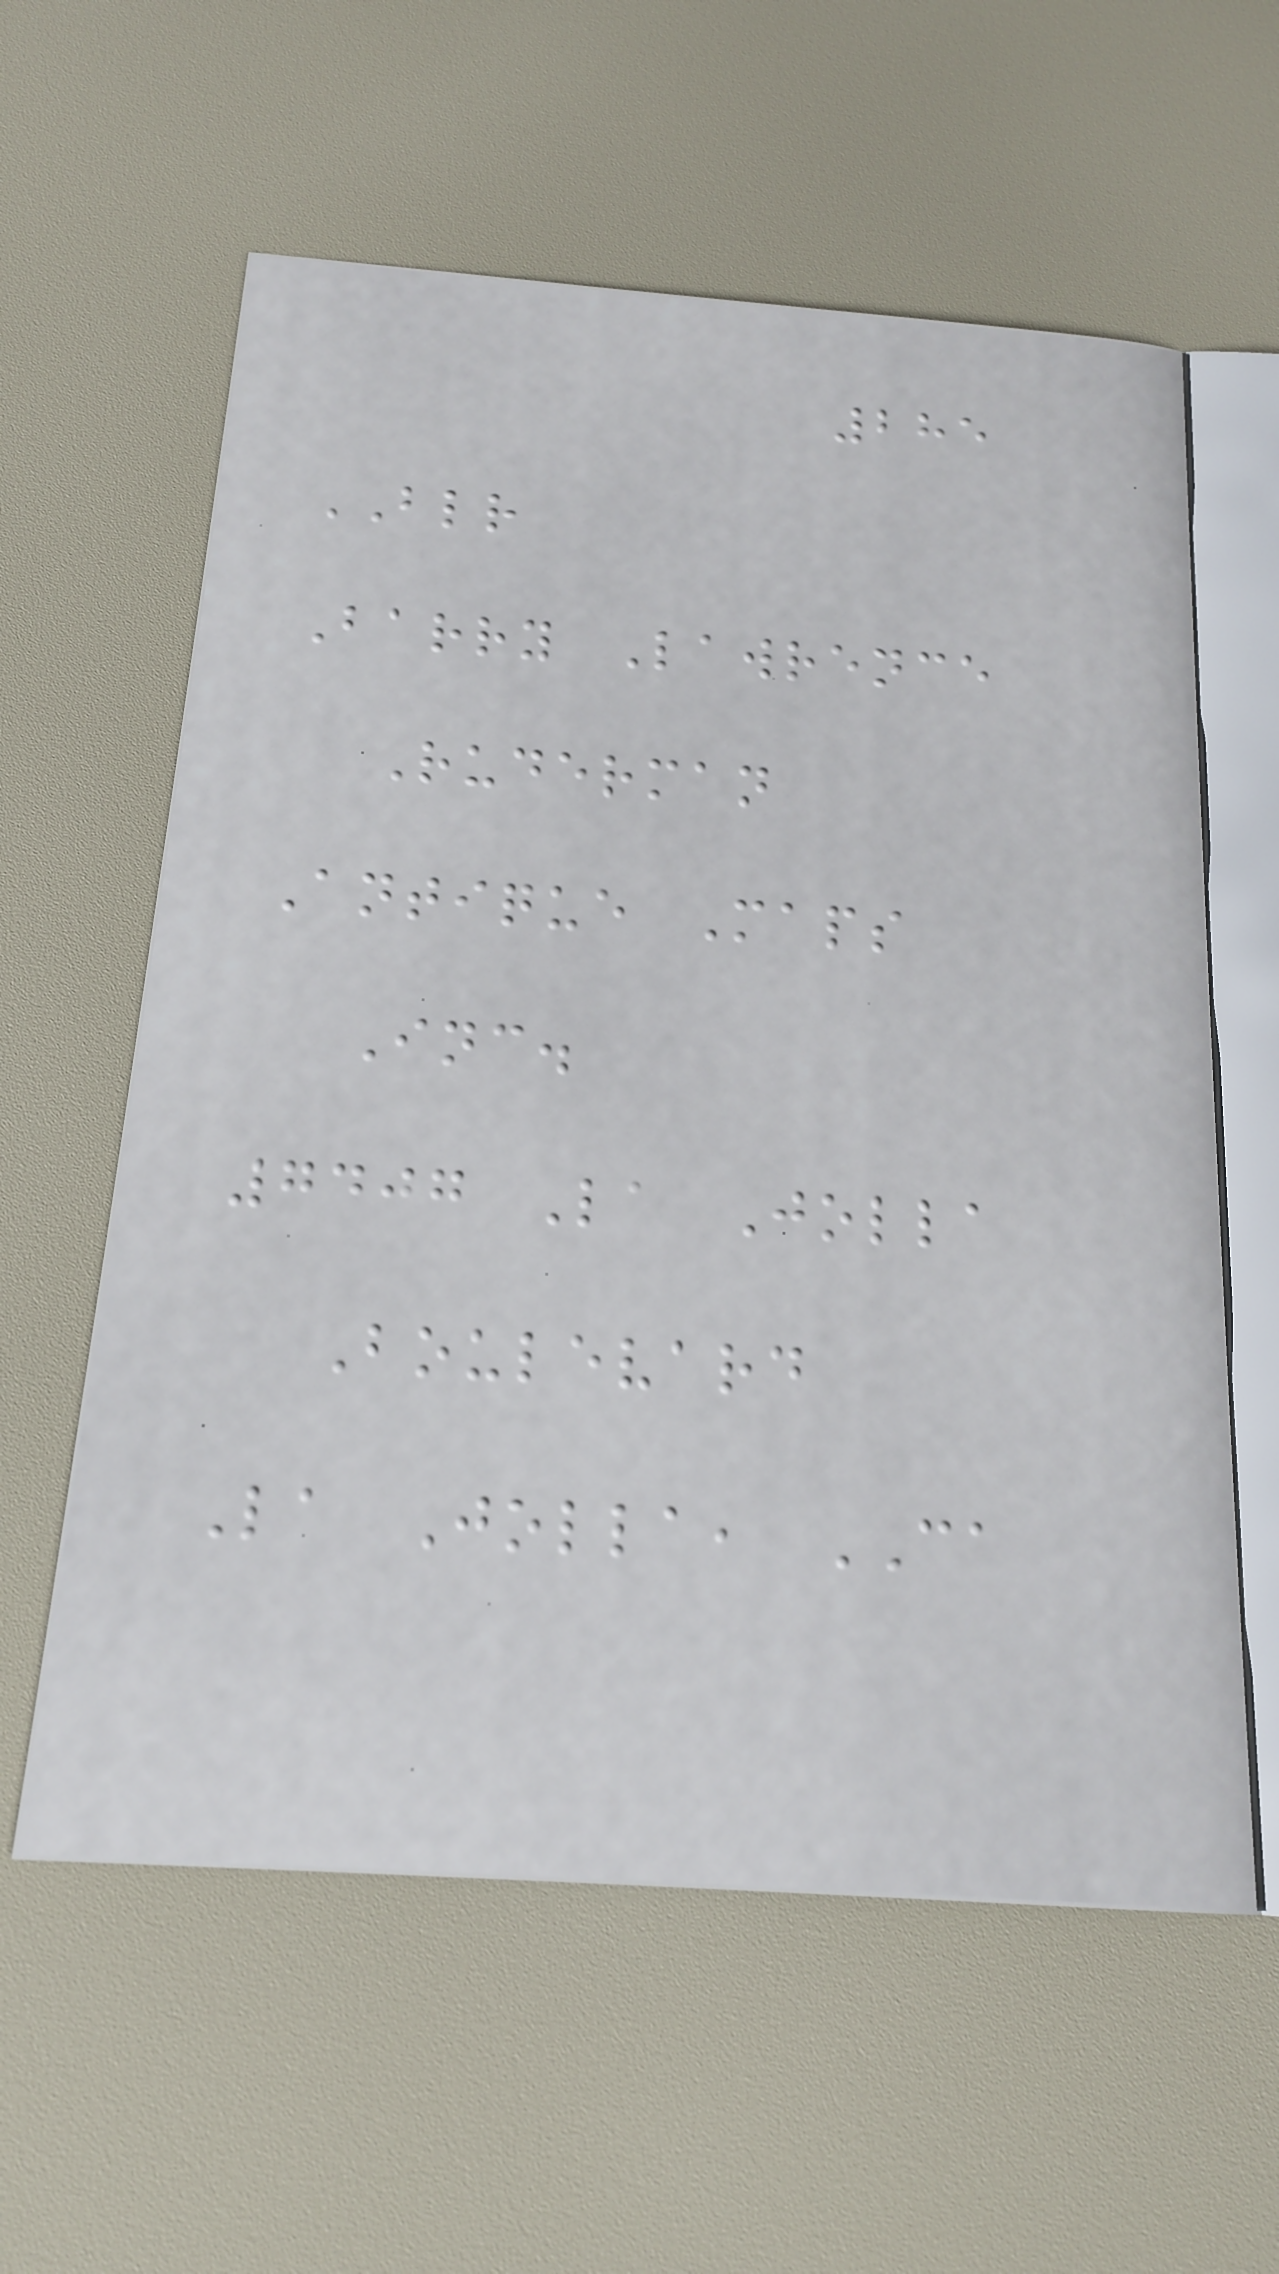285
BLR
Barry Lawrence
Ruderman
Antique Maps
Inc.
7407 La Jolla
Boulevard
La Jolla, CA
